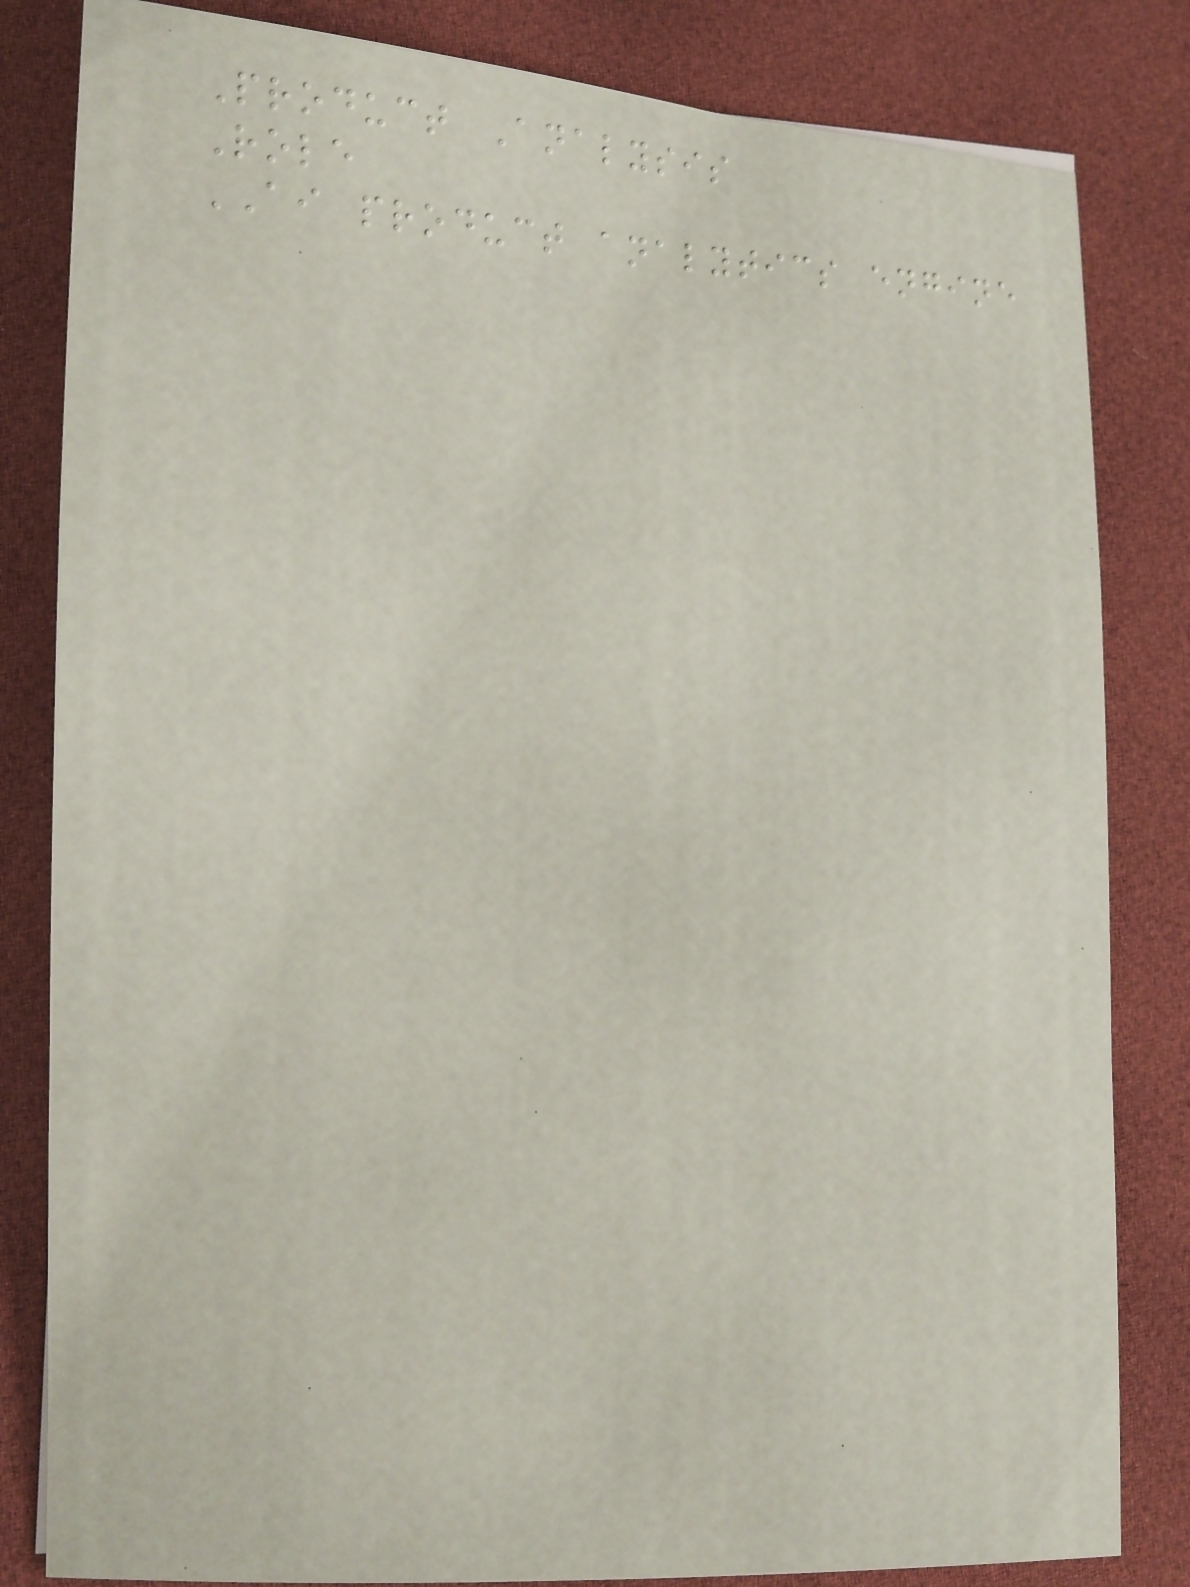Product Analysis
Role
AI product analytics engine
